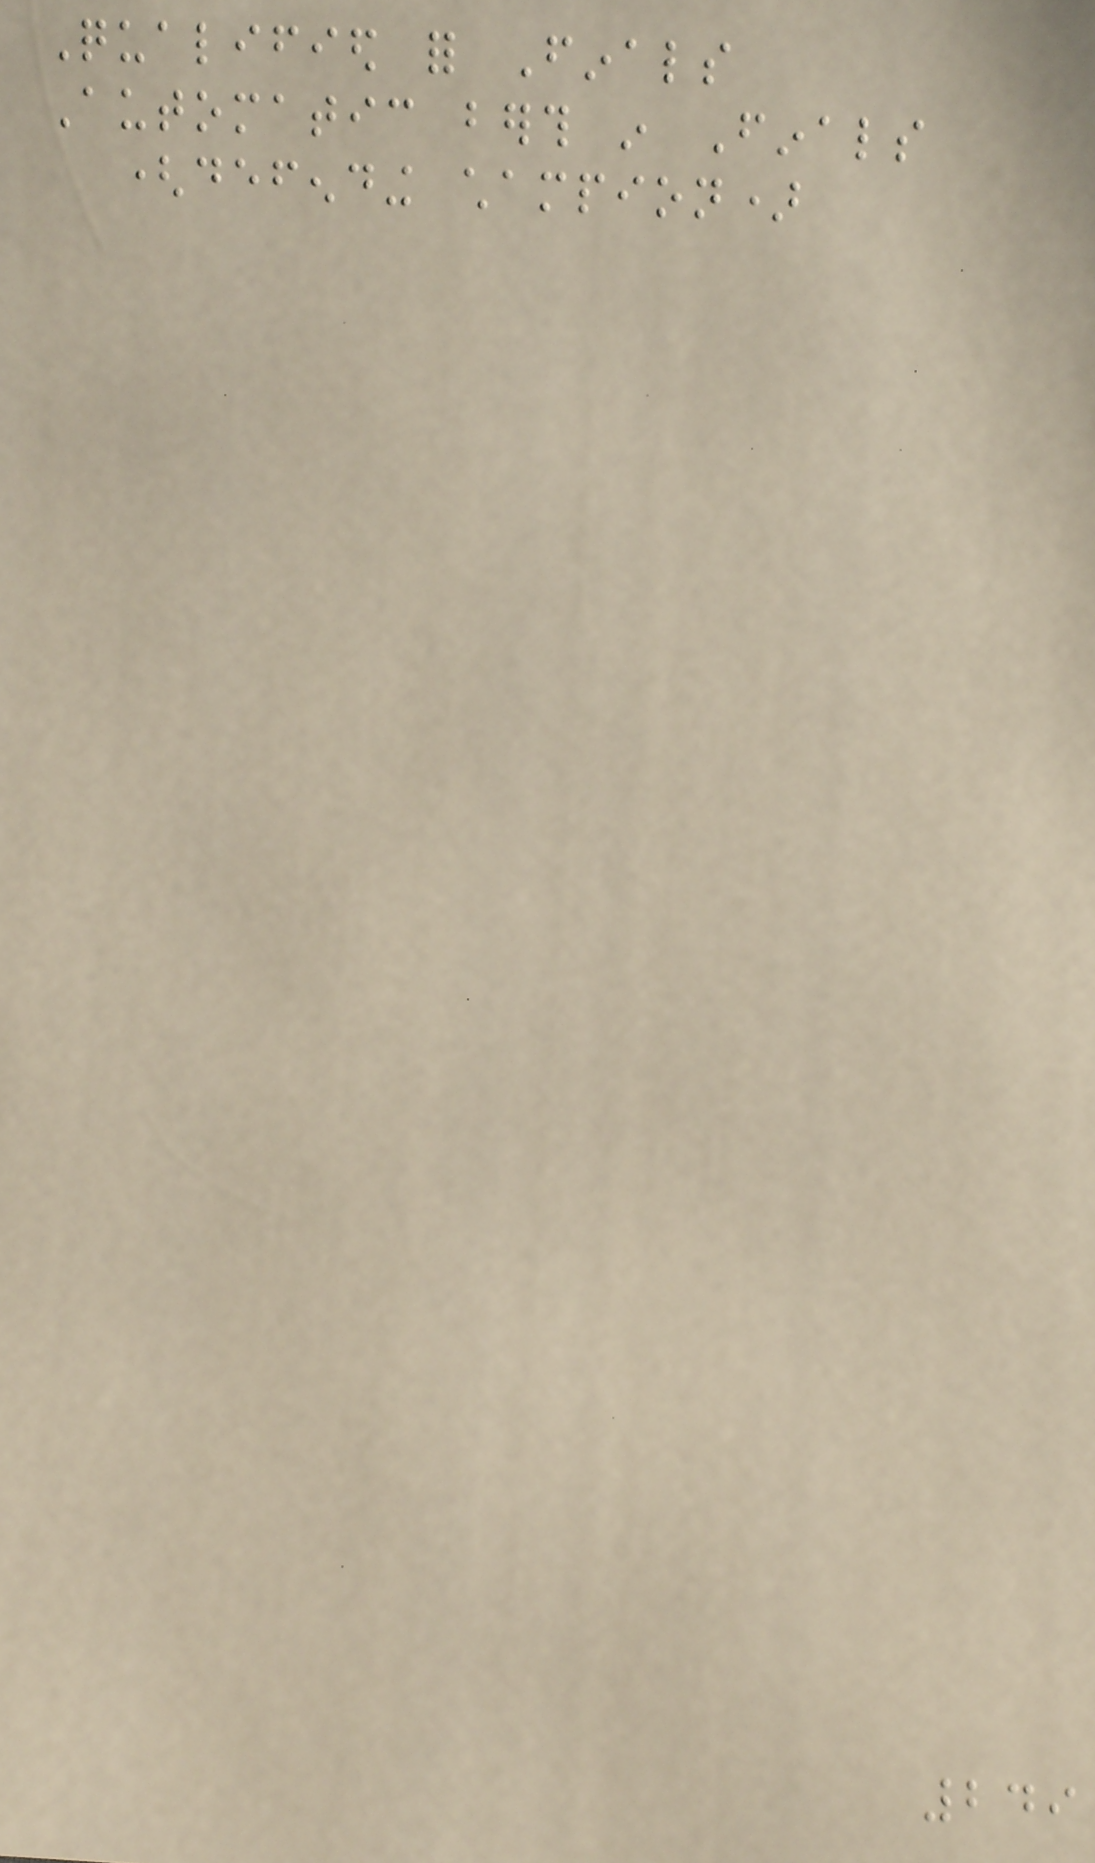Qualified for Finals
Automatic berth in Finals
(defending champion)
249
